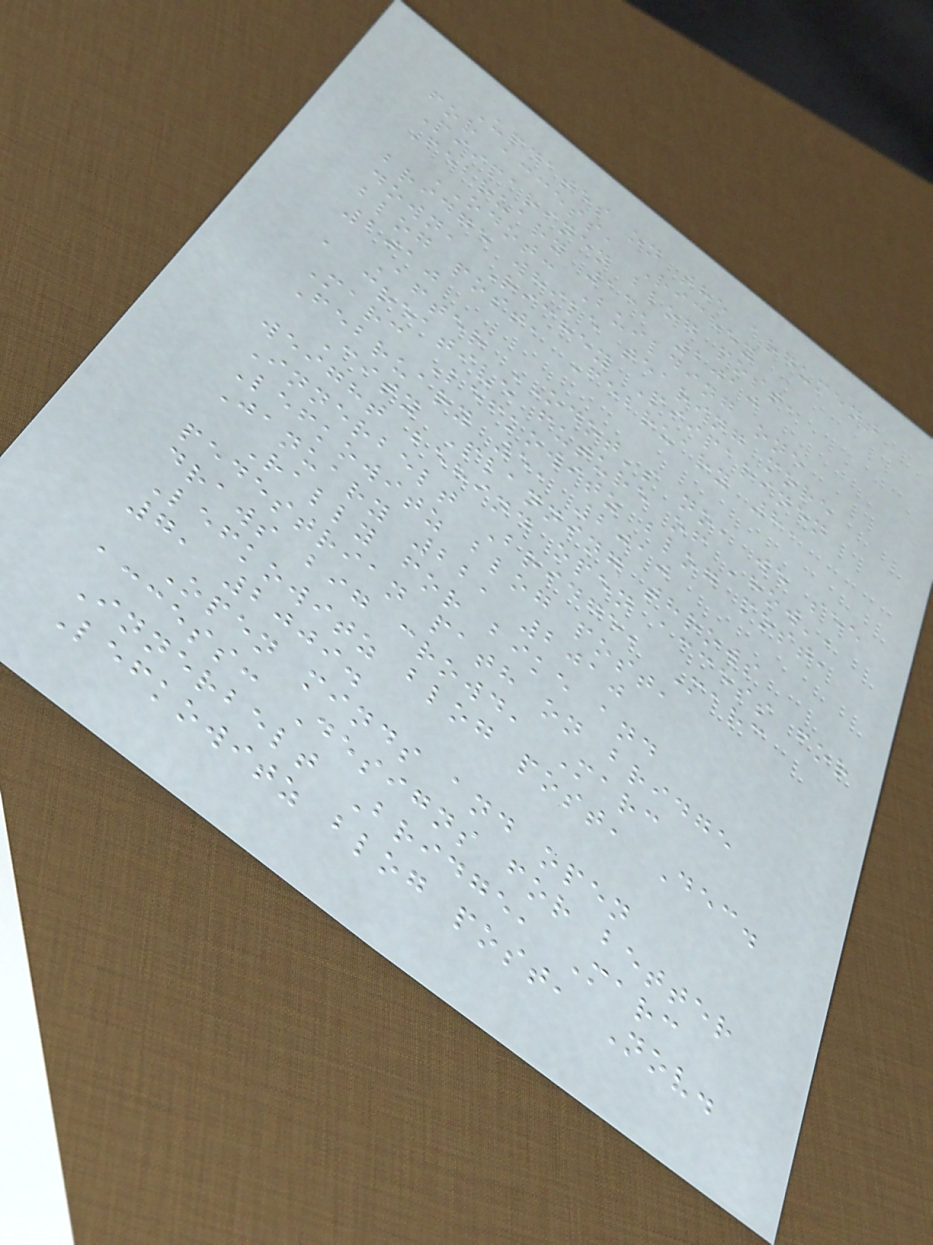Updates on the argument
for access, Richey
Piiparinen blog post,
February 13, 2010
ODOT: Building one
bridge while tearing more
down, Richey Piiparinen
blog post, February 8,
2010
After ODOT's no, we see
a creative future of 'how',
Marc Lefkowitz blog post,
February 5, 2010
City Planning throws
weight behind open access for
Innerbelt Bridge, Marc
Lefkowitz blog post,
January 22, 2010
Rally for bike and
pedestrian path on bridge
draws big crowd, Marc
Lefkowitz blog post, Dec.
7, 2009.
Open minds and open
access: Designs for better
Innerbelt Bridge, Marc
Lefkowitz blog post, Nov.
